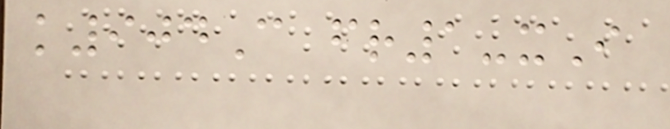k904C fr1-xI
